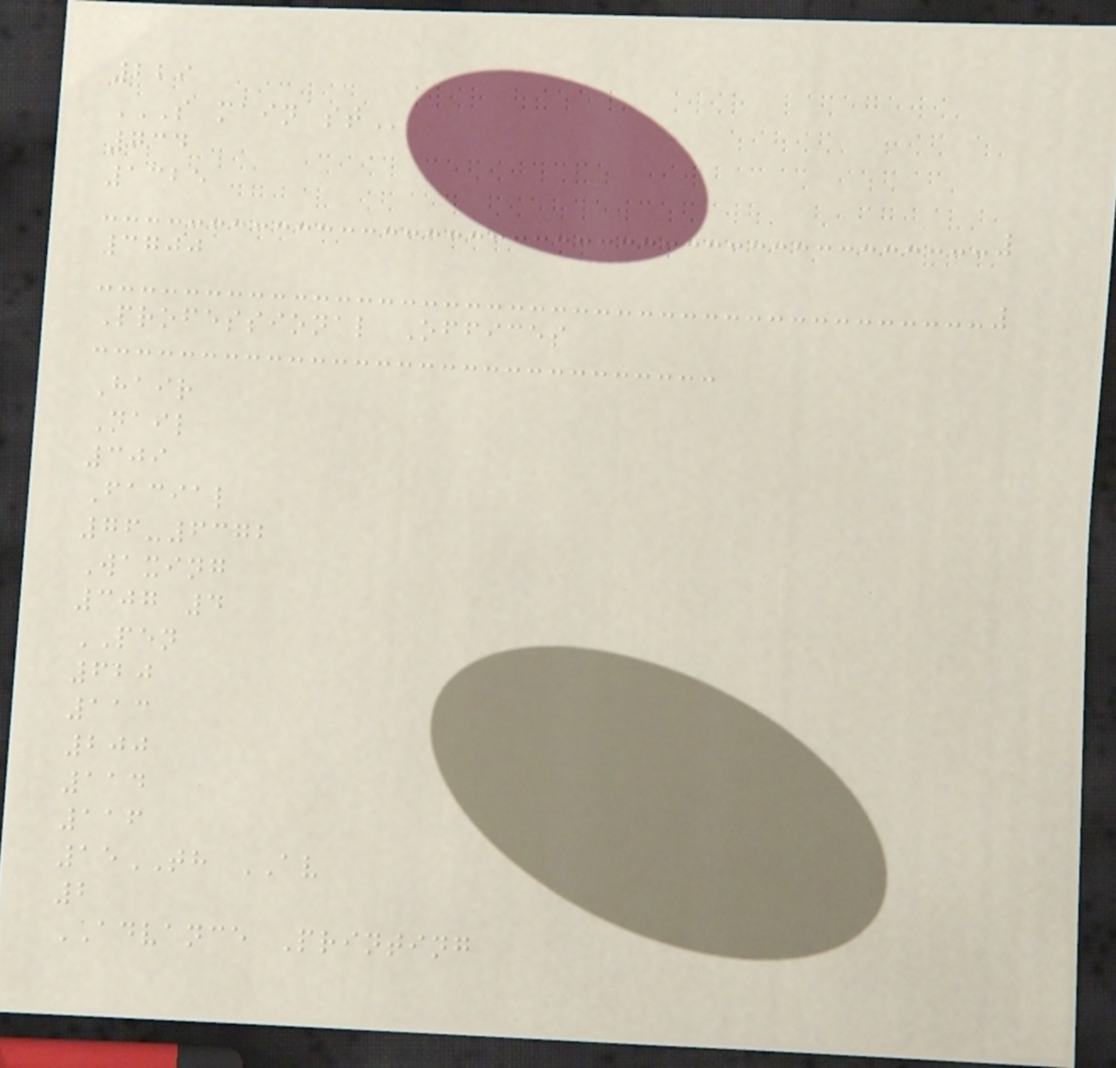229
S MAIN ST
734
1325
3700
Professional Offices
Hair
Nail
309
Facial
76-6372
Waxing
307 4
PEN
620
113
200
114
116
15TH AV
2
ADVANCE Printing
